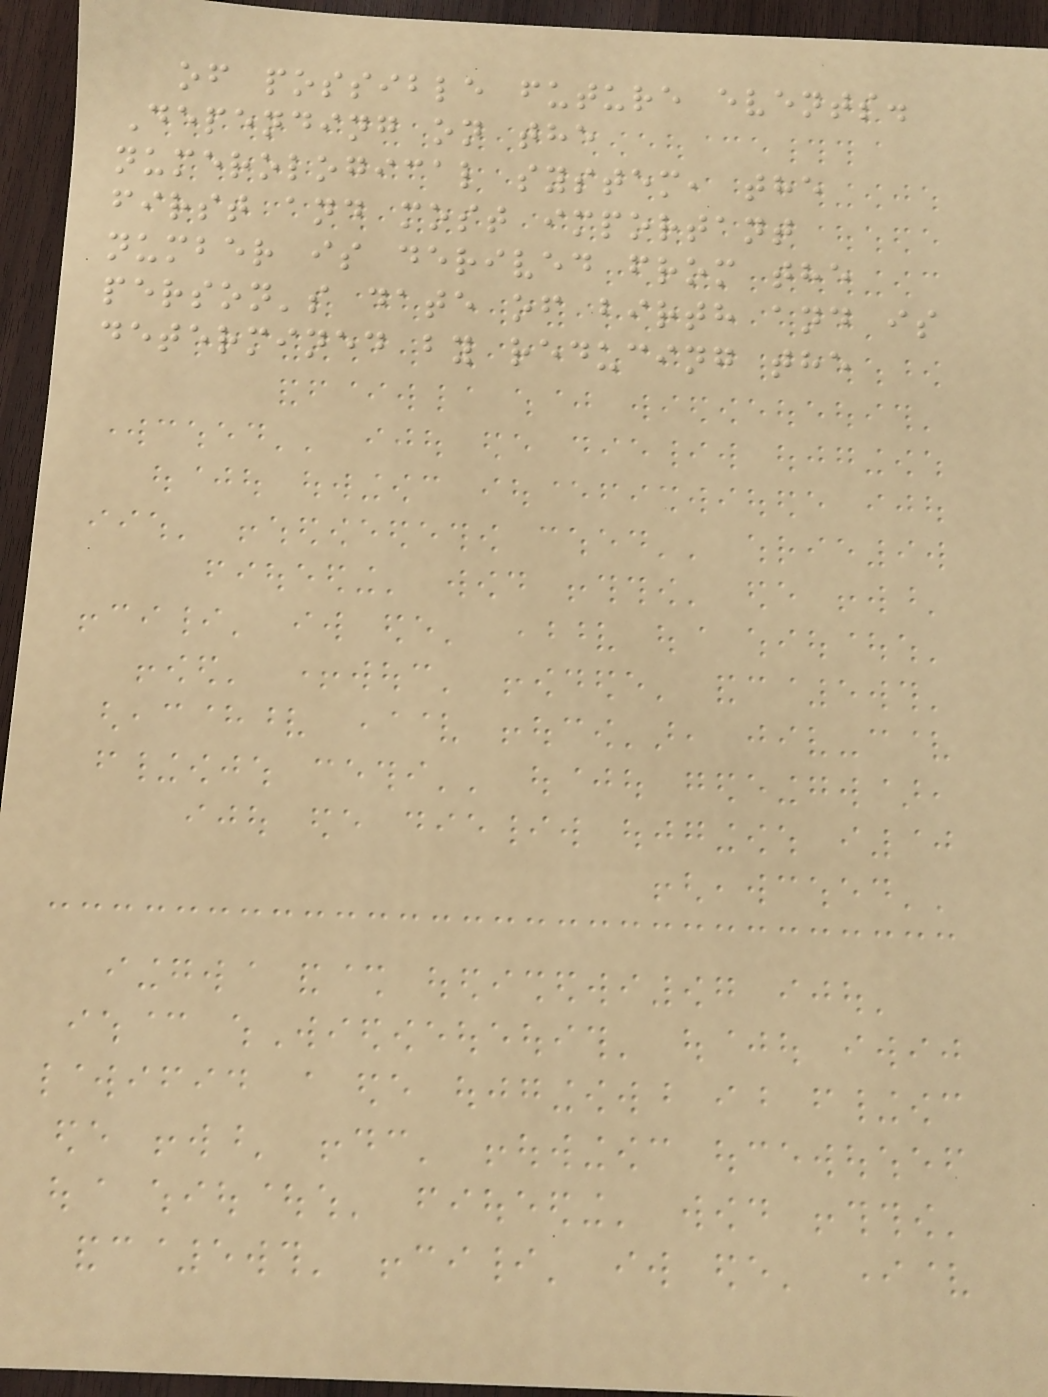of possible future events.
Depending on the
numerological system, the
first and most important
number is derived from the
person's date of birth and is
determined by reducing the
